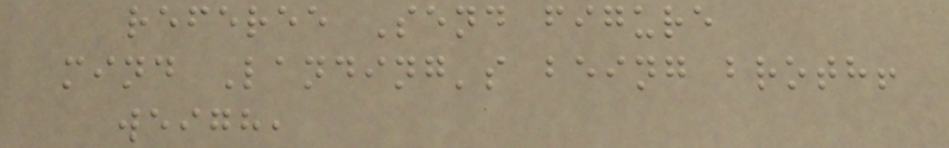referee Send figure
mind Landing's being broth!
weigh,
